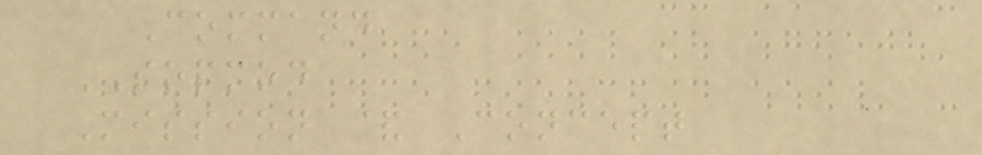Command
SOPMOD
Mission & Concept
